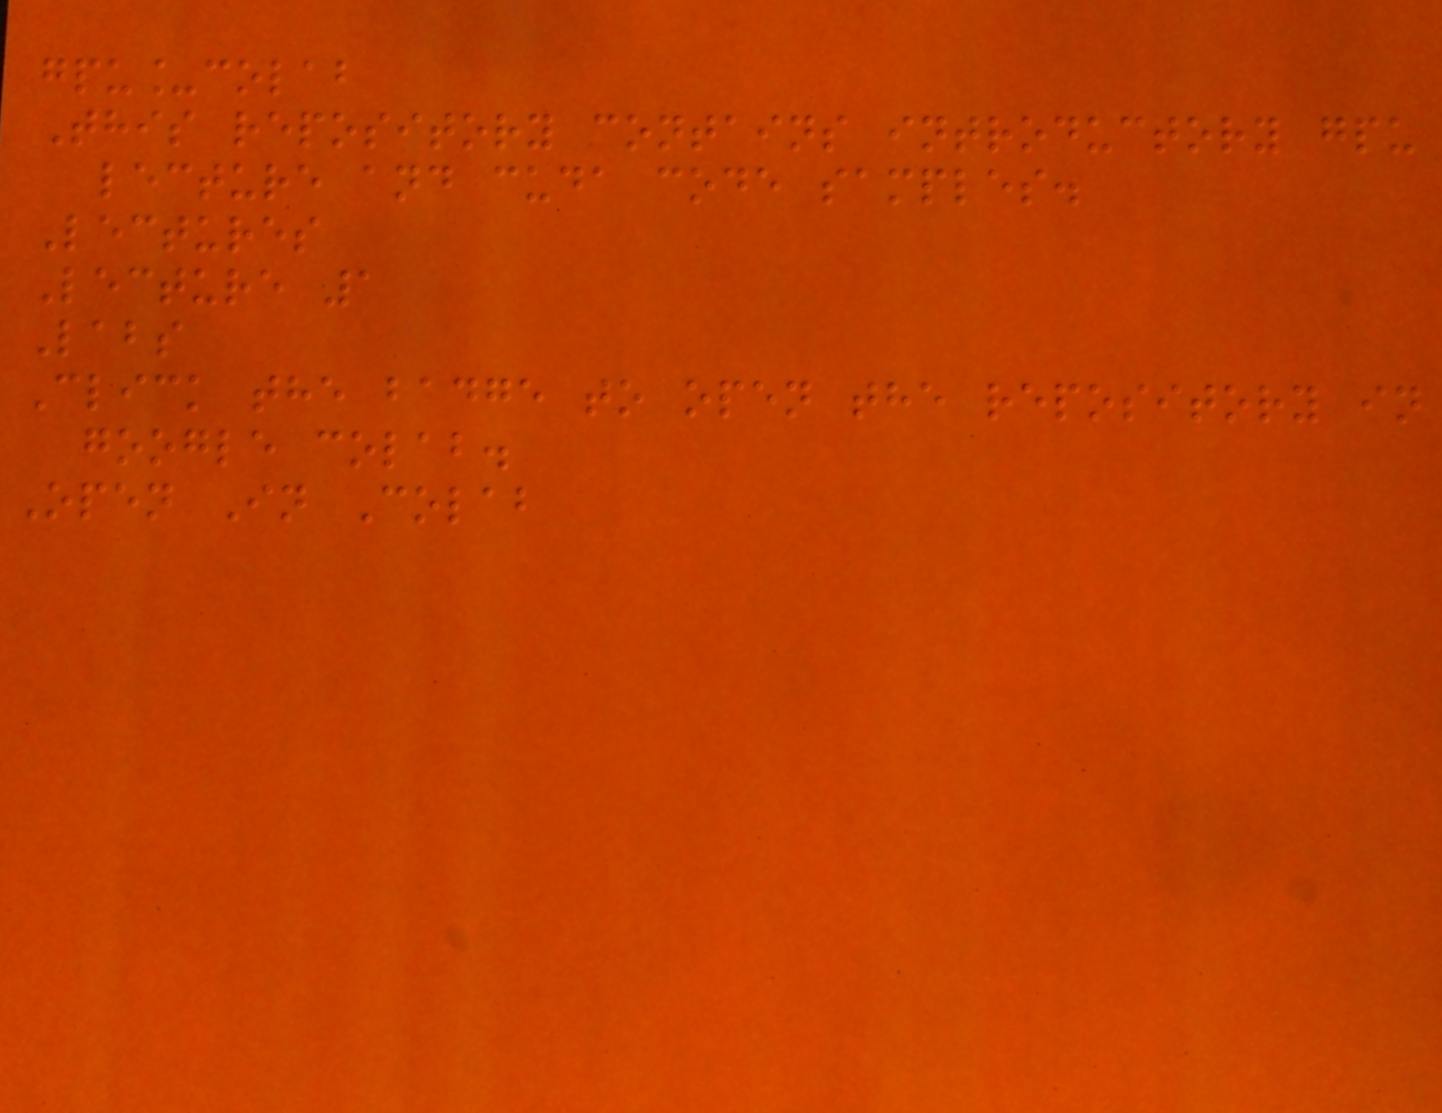gpu_colab
This repository contains introductory gpu
lecture and cuda code samples.
Lectures
Lecture 1
Labs
Click the badge to open the repository in
google colab.
Open In Colab
